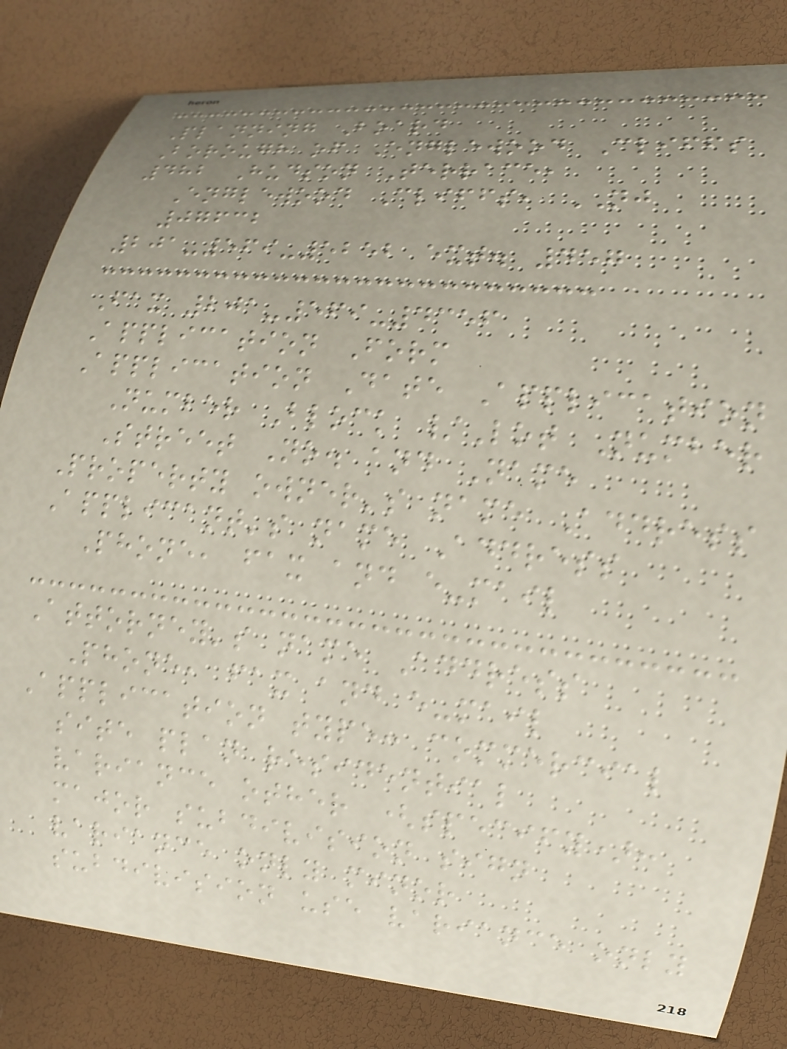Planning Board
Borough of Englewood Cliffs
482 Hudson Terrace,
Englewood Cliffs, NJ
07632
201-569-5252 ext. 457
Fax 201-569-4356
Application Form
Application Date Application
Number Block /Lot Number
Street No. and Name
Property owner's name Address
Applicant's name Address
Phone, fax and e-mail
Attorney's name Address
Phone, fax and e-mail
Application type: commercial
site plan residential
variance other (specify):
major subdivision sign
variance only minor
subdivision use variance only
